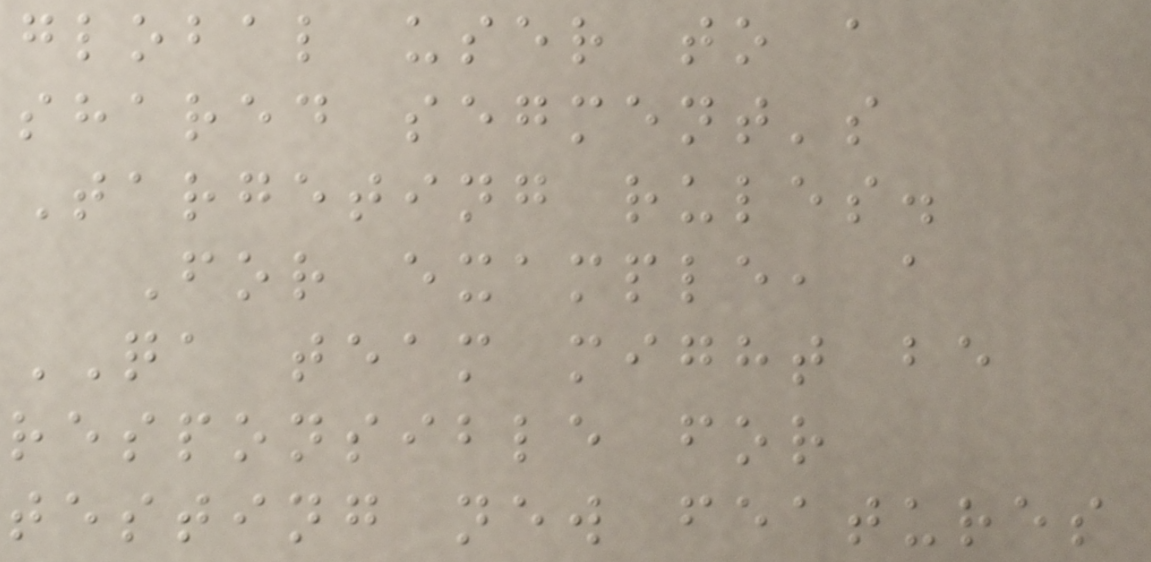global user to a
shared segment's
Targeting rules.
For example, a
QA team might be
responsible for
testing new features
